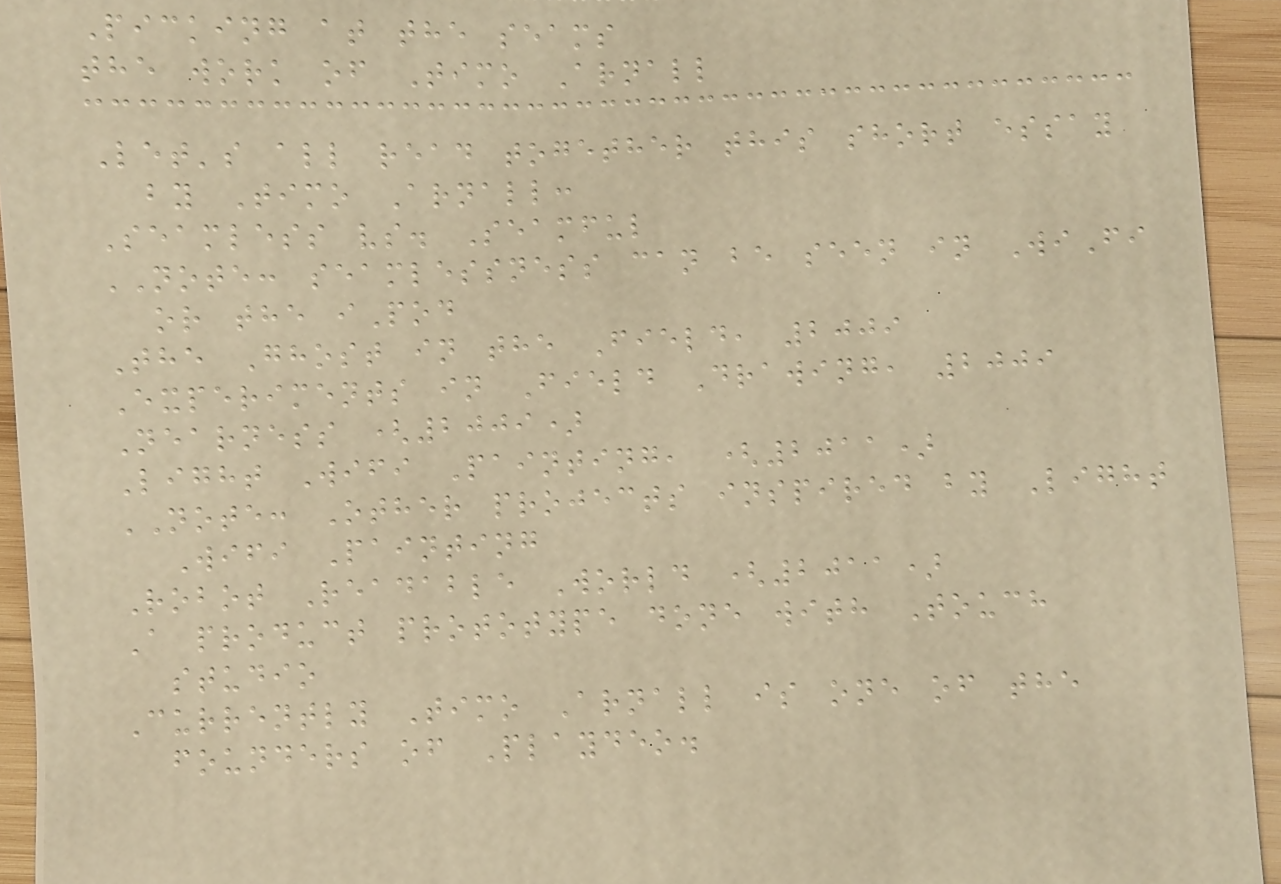Picking at the seams
the work of Timo Arnall
Let's all read together this short essay
by Timo Arnall:
Seamless vs. Seamful
NOTE: seamlessness can be seen in WiFi
or the iPod
The Ghost in the Field, 2009
Experiments in Field Drawing, 2009
Nearness (2009)
Light Wifi Painting, (2011)
NOTE: Other projects inspired by Light
Wifi Painting
Robot Readable World (2011)
A product prototype done with Touch
studio
Currently Timo Arnall is one of the
founders of Playdeo.
